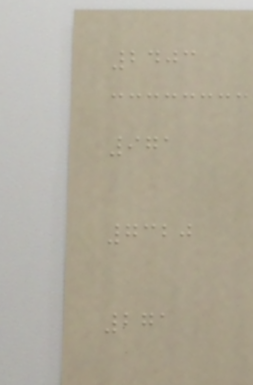2403
971
7320
271
